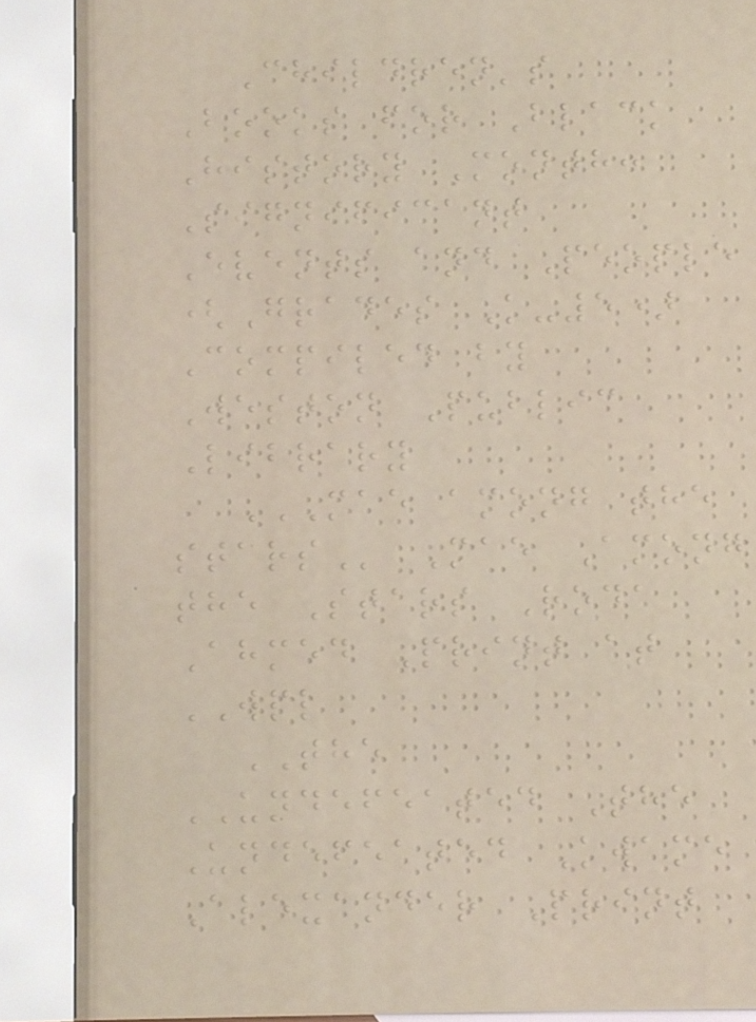Children's
Books for Black
History Month:
Significant
Events and People
(Grades K-5)
Compiled by
Weston Public
Library
MAE AMONG THE
STARS Mae Among
the Stars Roda
Ahmed Print at
WPL
THE
UNDEFEATED The
Undefeated Kwame
Alexander Print
